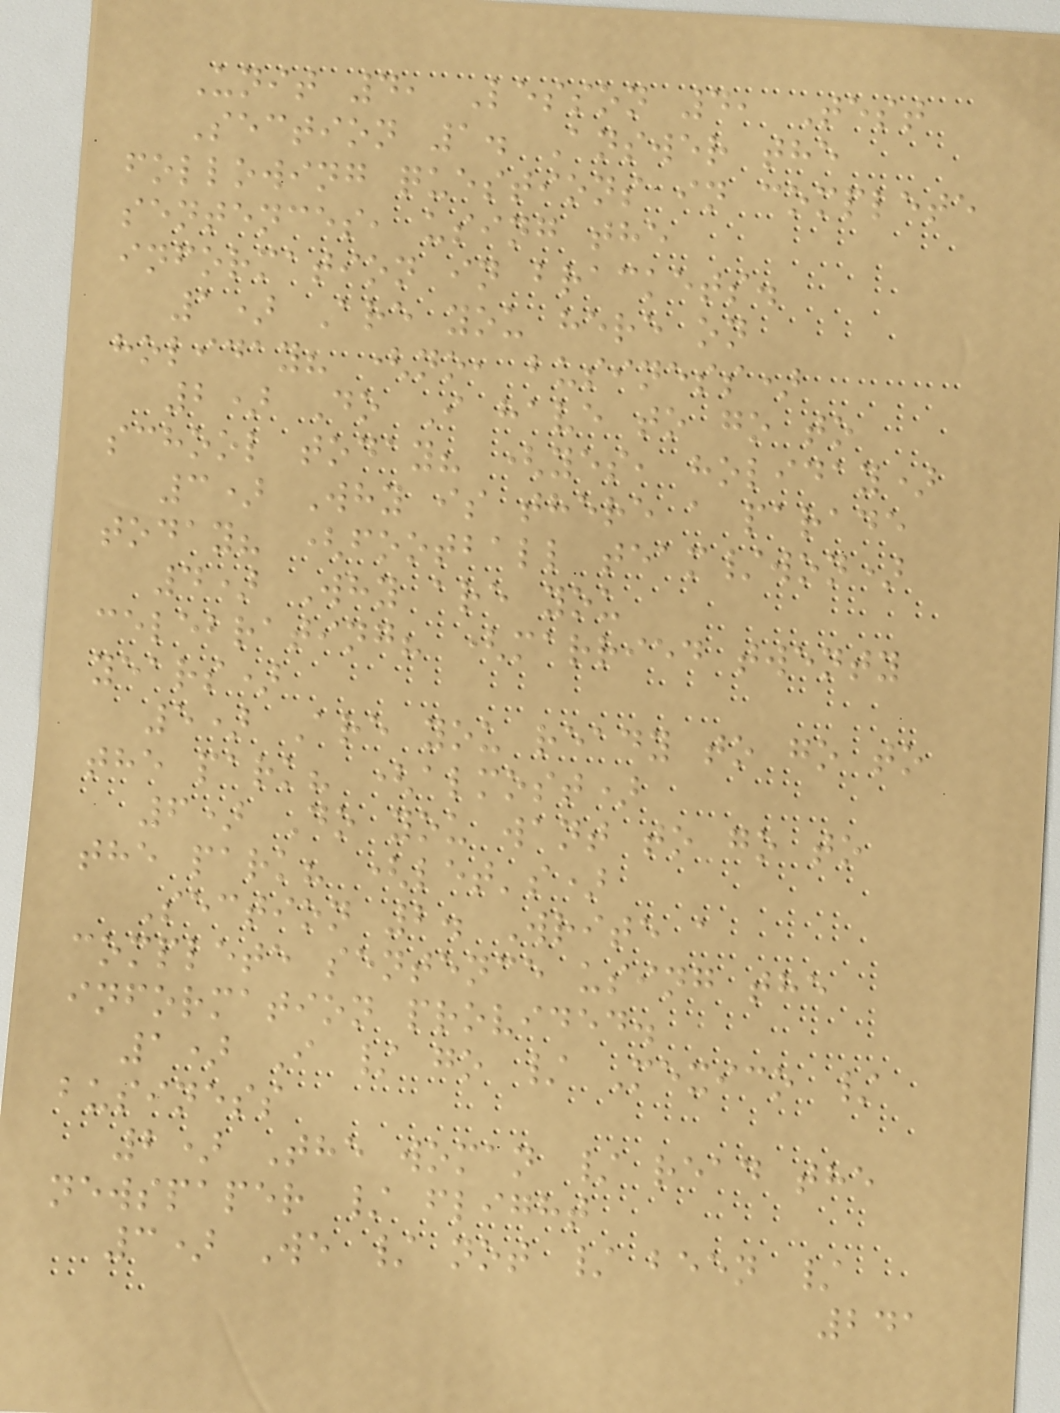Unit 4, Lesson 4, Test
Section 1. Answer the
following questions in complete
sentences, using the
information in brackets.
1) Are you here on
holiday? (no, business)
2) Do I have to go to
school today? (yes, holiday)
3) Why is there a parade
today? (football team/won)
4) Why are you
celebrating? (married twenty
years)
5) Are you ready to go to
the park? (almost)
6) Do you want to go to
the park? (let's)
Section 2. Write a
complete sentence using the
information provided.
1) I / go / Mexico /
business
2) The woman / read the
newspaper / flight
3) We / not / been /
241
